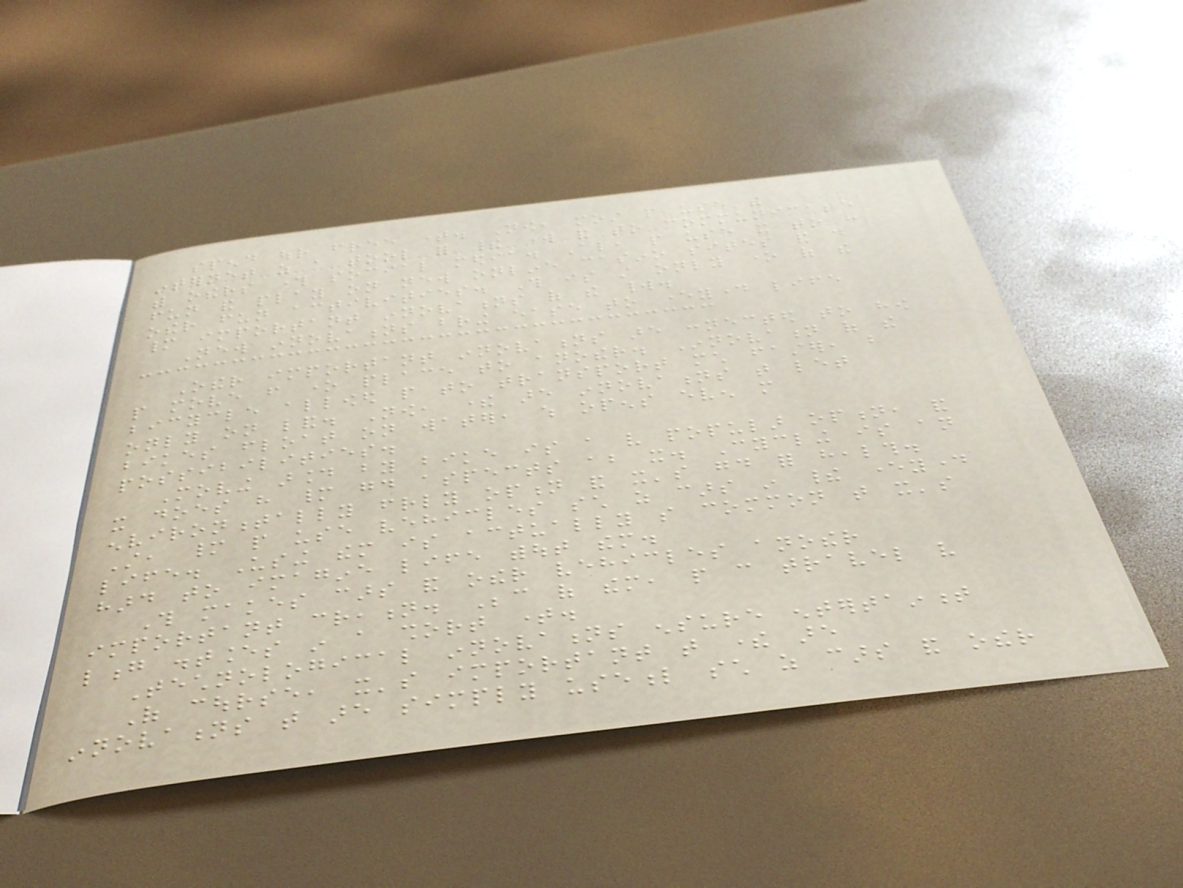spend our free time. Now, most people use the
internet as a tool for their work and to communicate
with others through social media. Also, people use it to have
fun and play on new online casino sites and do
other fun activities. This is still only one of the
many important innovations of the world.
New innovations bring ease to everyday life
Other important innovations are connected to how
people move from one place to another. Innovation of the
bicycle allowed people to transport much faster, but
only on land. Now, there are innovations that let
bikes float on water, which opens even more
possibilities.
Moving around by bike is a very popular option, and
it does have many good aspects about it. Cycling is an
environmentally friendly option and it's good for health.
Still, many people use vehicles such as cars in their everyday
life. Using them is actually so common that it's
hard to imagine life without them.
This makes cars and other vehicles another
important creation. Because of them, people can travel very
long distances in a short time.
Technological innovations ensure entertainment
Of course, it's important that there are
innovations that are simply useful such as cars and other
